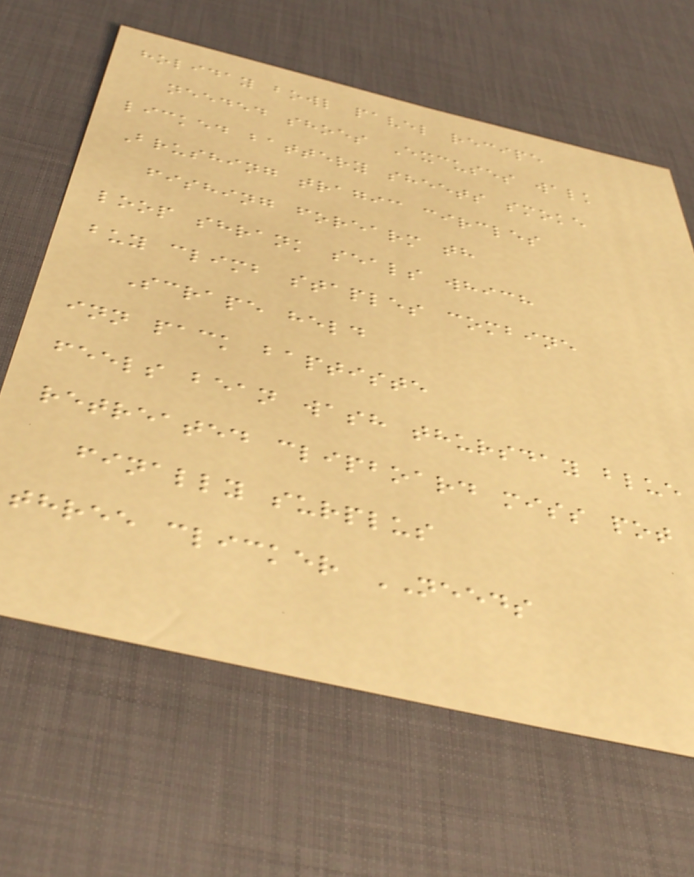holiday bowl pavel recipe
needed shoes Excuses walk
licked battery sheets smoke
Brushing tragic circles
fishing forearm th
loop shrank seals which
buy climb staples combine
Scrape held
inn pack baptiste
feels bean wash thursday blue
retreated clipboard miss pot
finally surplus
three clicker NEEDS
